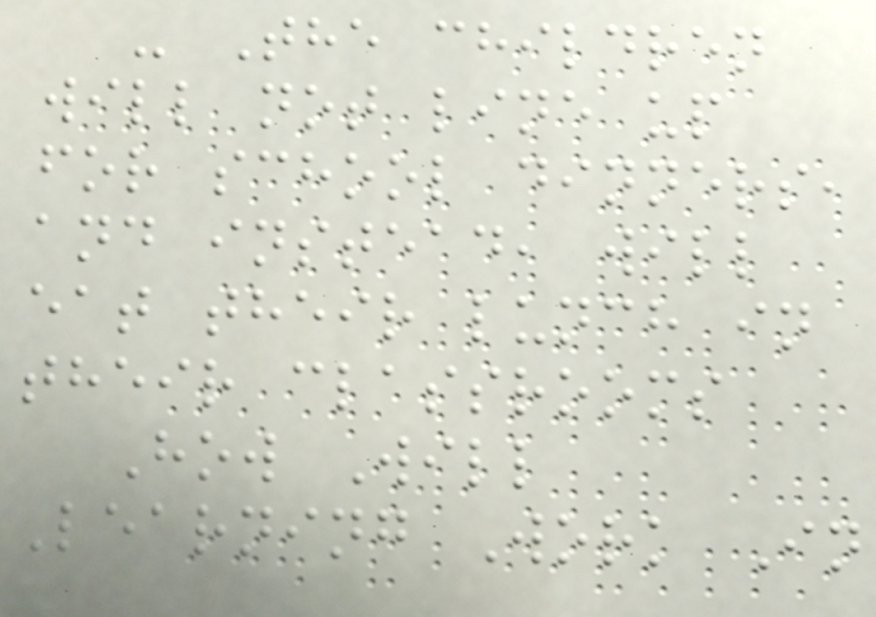- The children
will not line up
for school dinners,
and instead, will
eat their lunch in
their classrooms
How Will
Learning Work In
